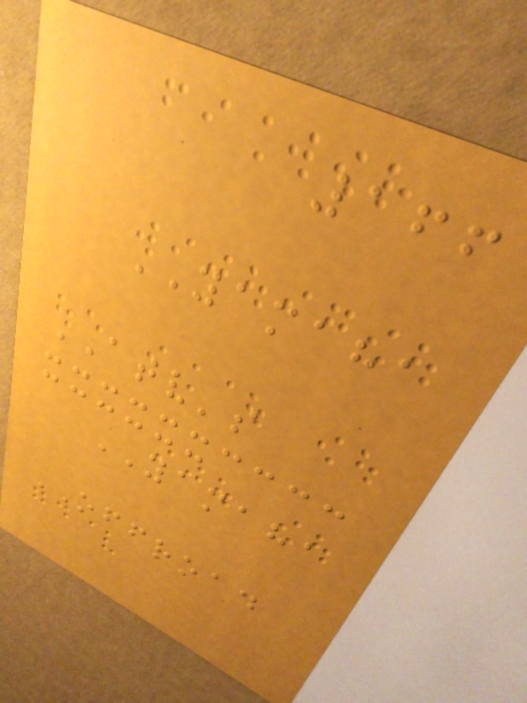166
YAMAHA
ATV's
YAMAHA
OFFROAD
